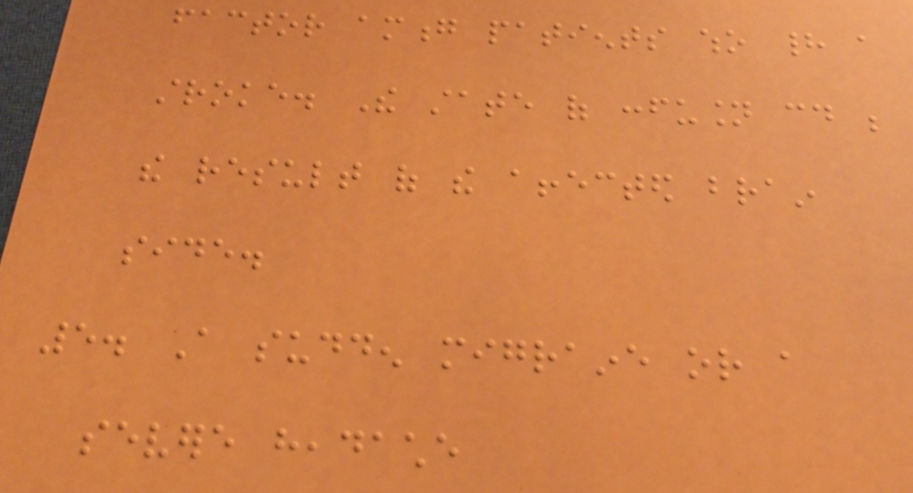factor among patients who had a
stroke. The state of confusion could be
the result of the affected brain
side.
5. A sudden migraine or a
severe headache
